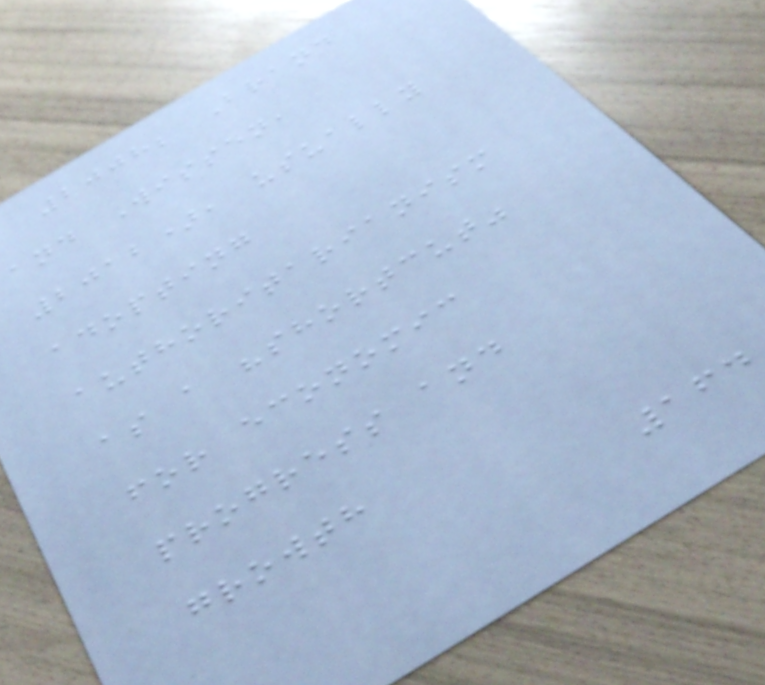2008; Brand
and Wissen,
2012), usually
adopting
authoritarianism
as a "shortcut"
for economic
progress and
growth
164
